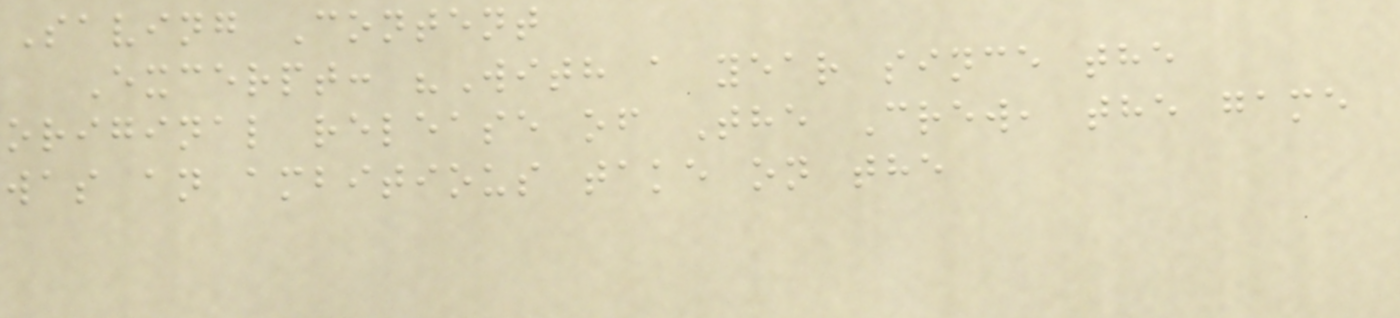Saving Content
Excerpt: "With a year since the
original release of The Crew, the game
was an ambitious take on the
